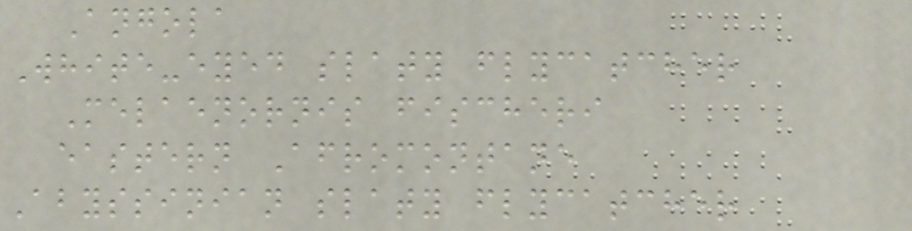Angola
White-eyed slaty flycatcher
Melaenornis fischeri
eastern Afromontane
Abyssinian slaty flycatcher
